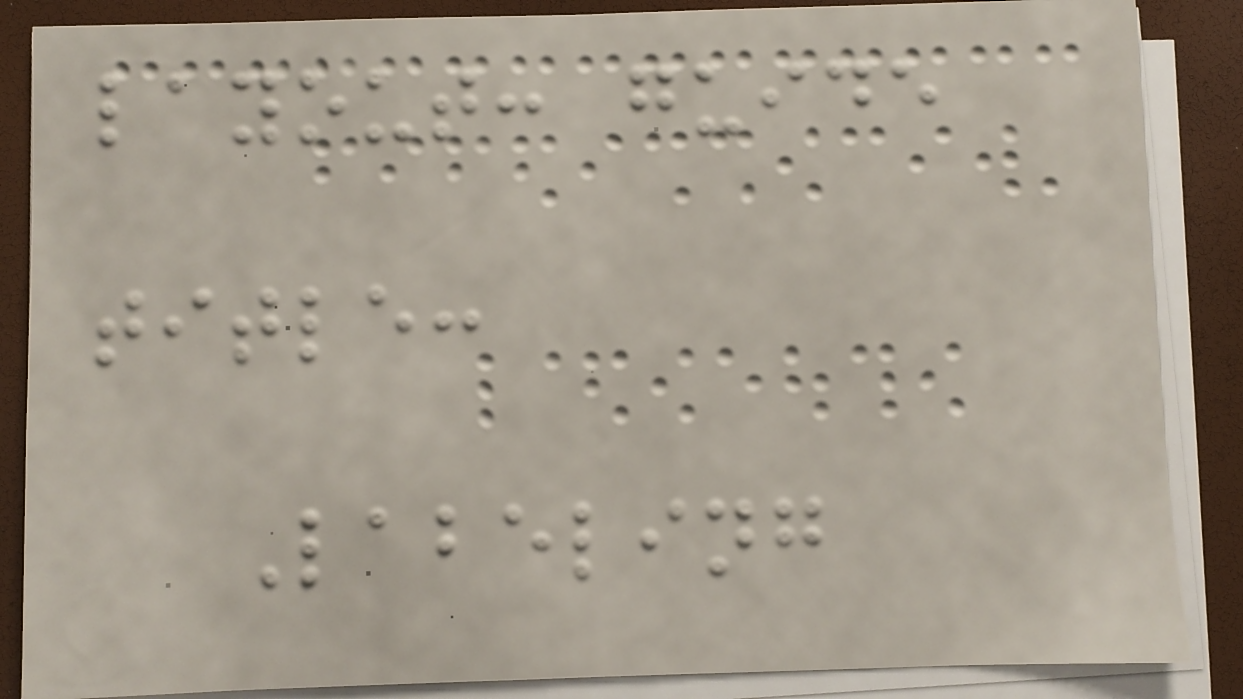layout: guide
title:
Labeling
